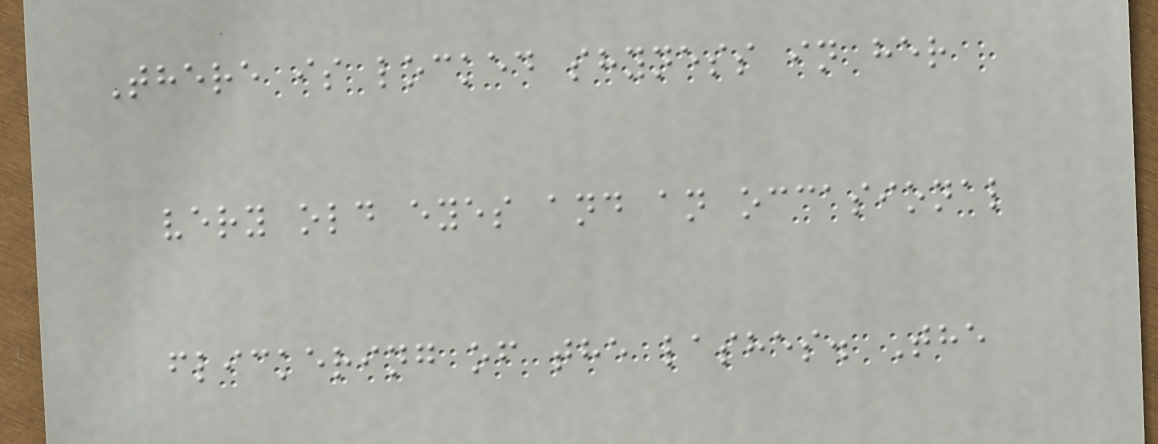There is locked shyness in her
very old eyes and an occasional
flickering of the lashes. The
